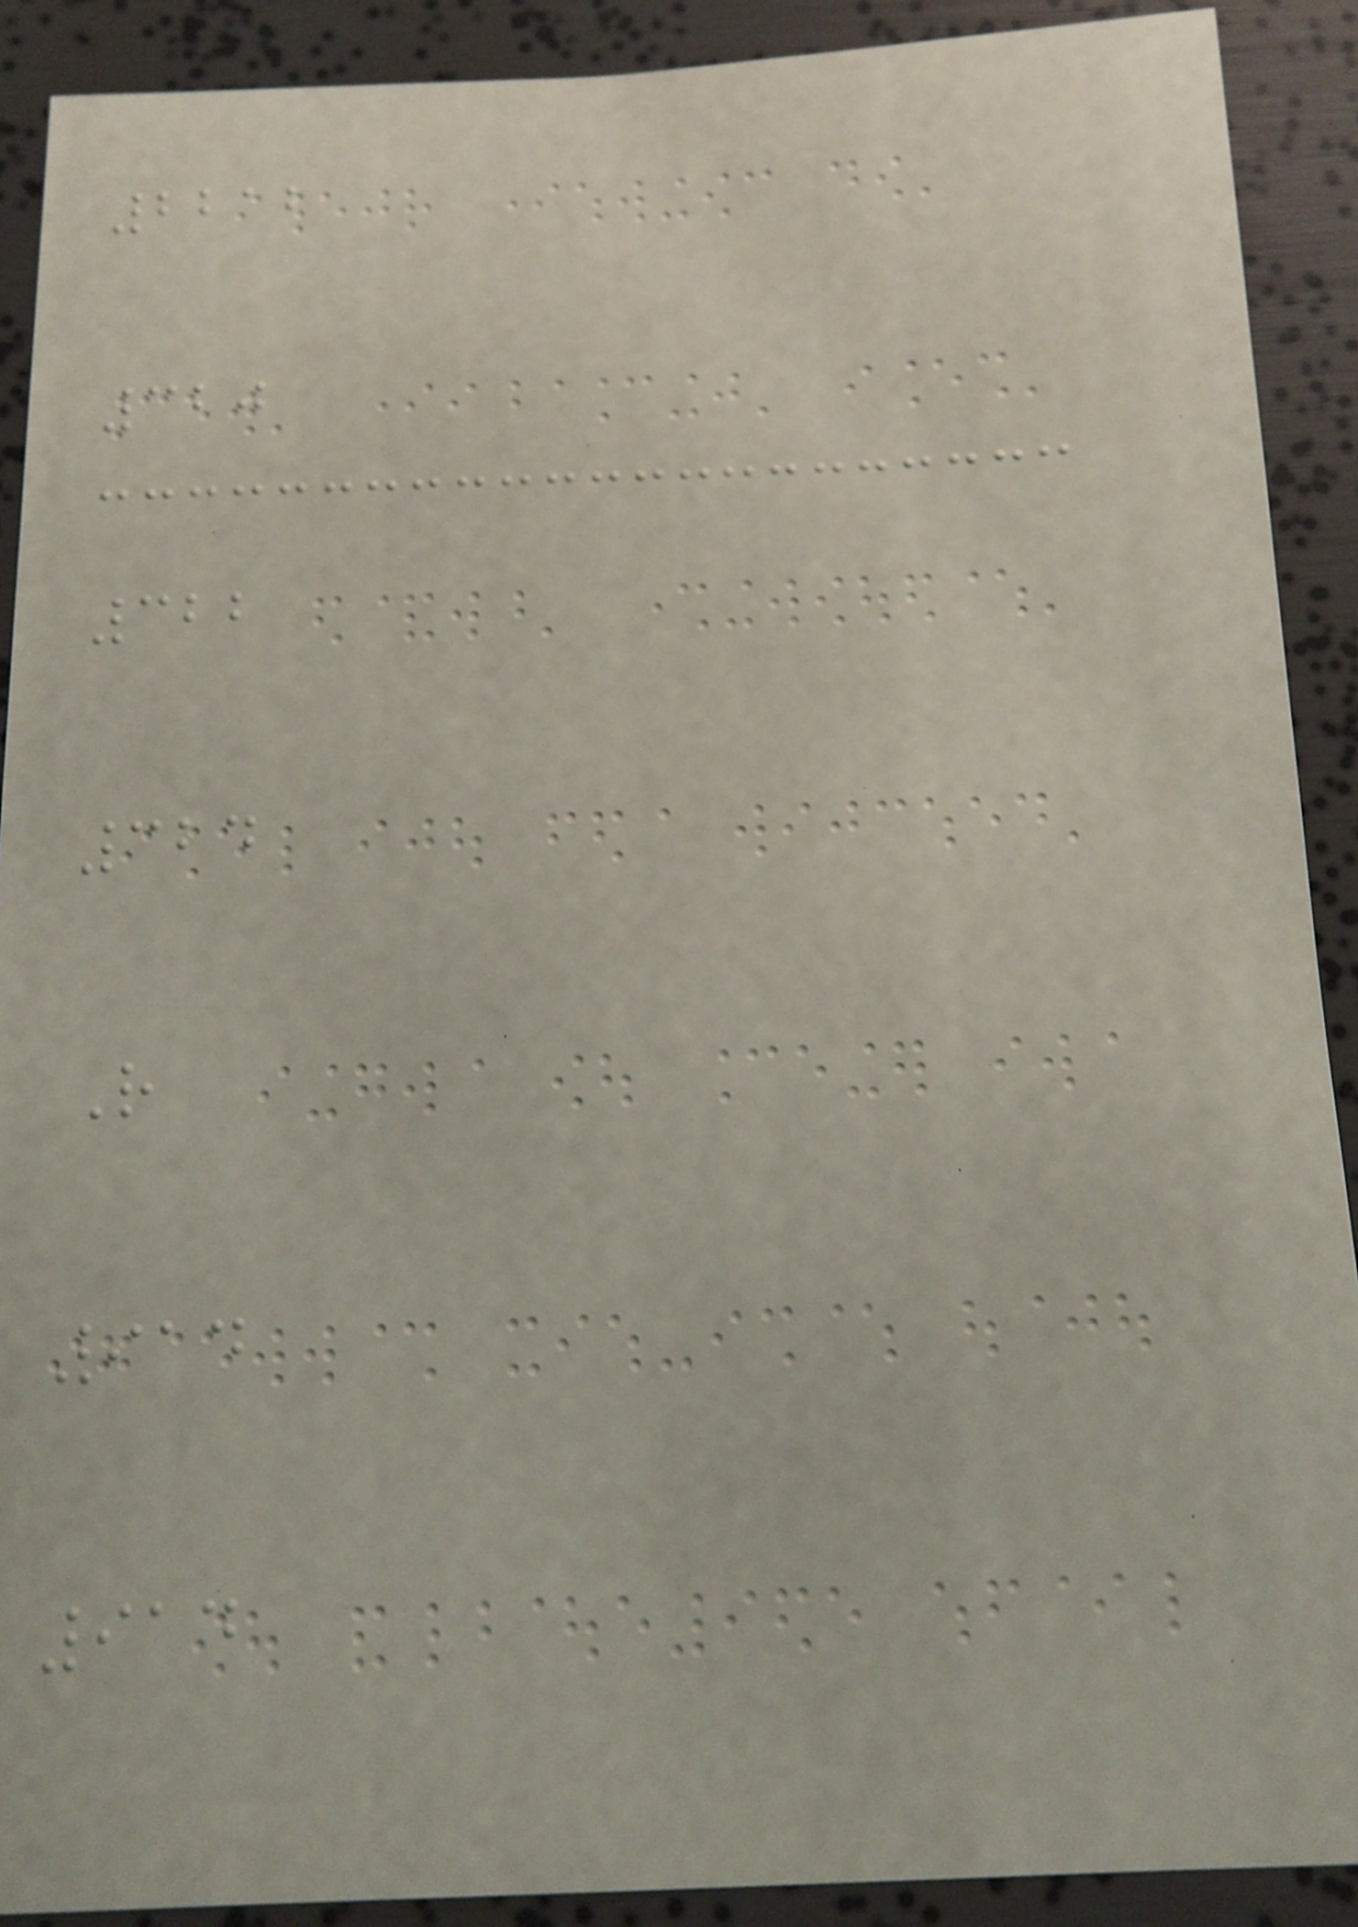2212
320
322
324
R
914
914
